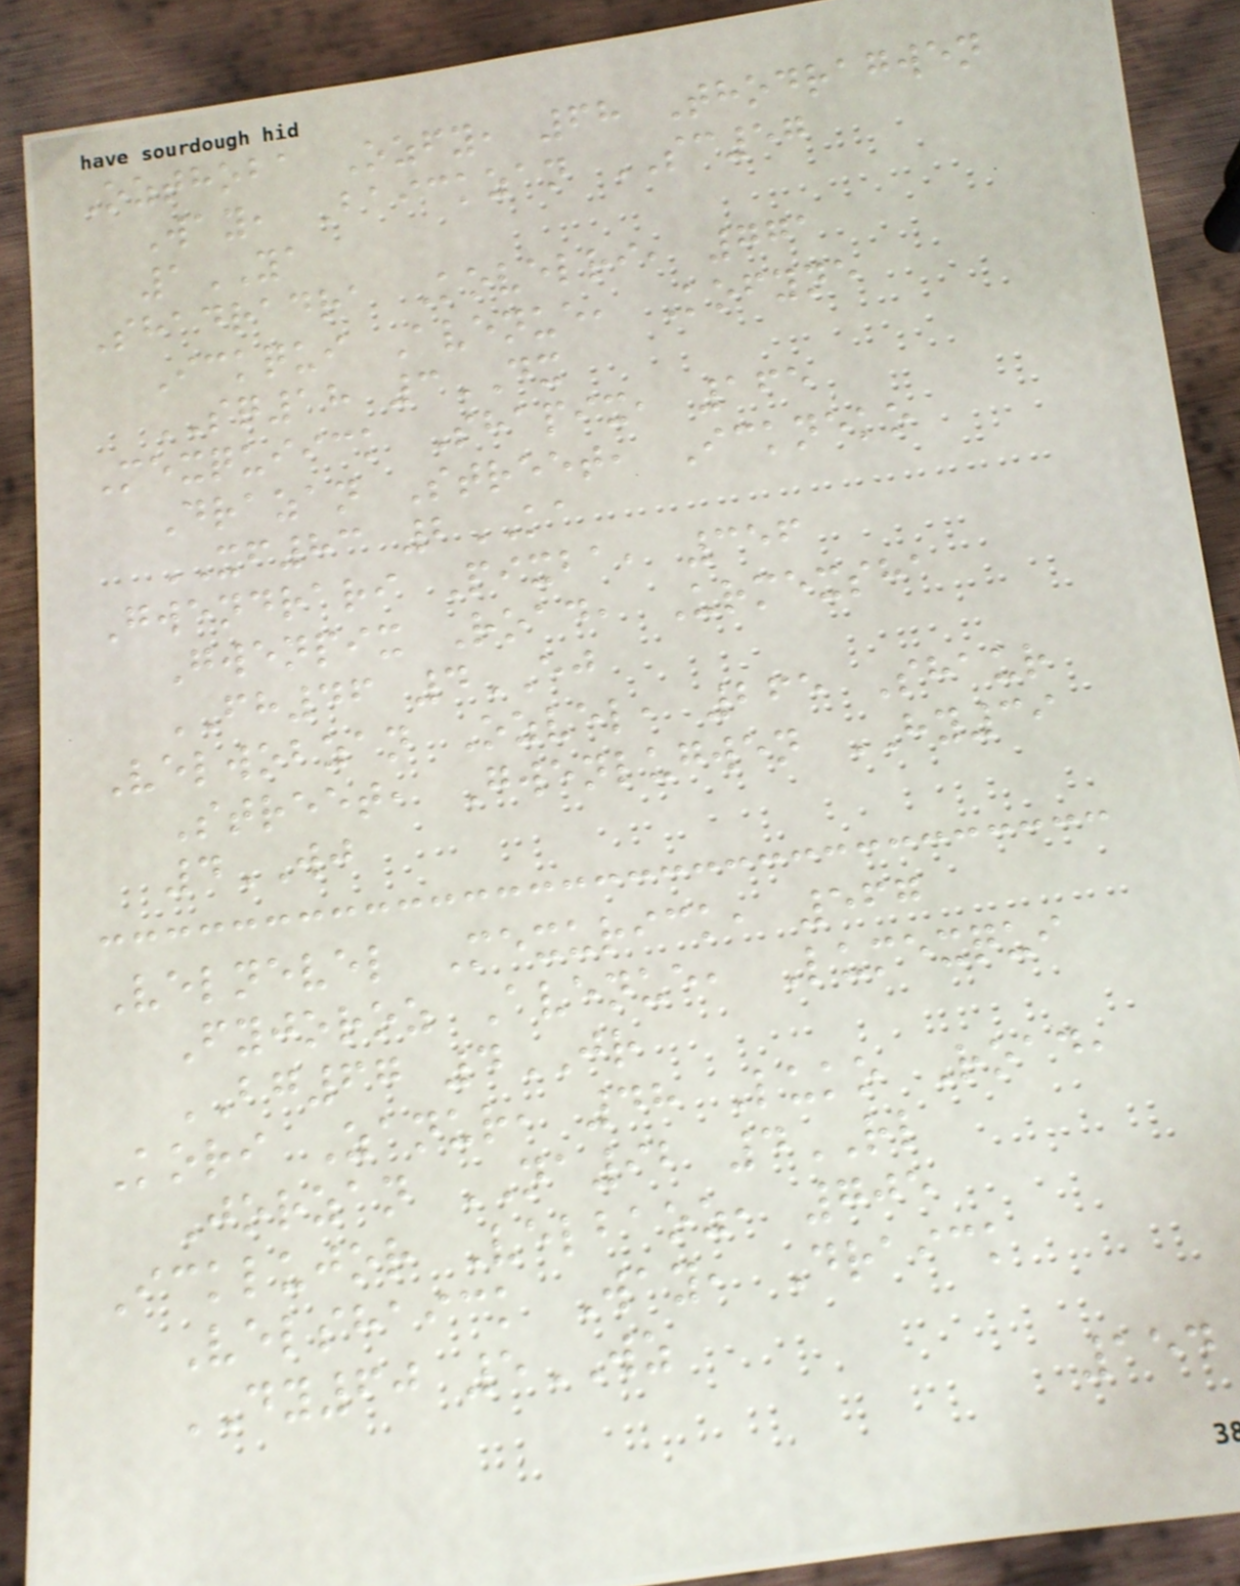Ozthoba Ozfy, 68 Thodragwen
Way, Baickzan SC57
1YA
Shadradra Kovelri, 771
Ickqui Avenue, Kofyne
SQ18 3DX
Mexquiick Shapix, 165
Drazan Street, Ickneko
XF83 2KA
Gwendrari Pixba, 356
Gwenpix Road, Urmexsha
FH46 4EJ
Velwobzan Ozvel, 265 Shaur
Street, Gwenlugwen HY39
4WJ
Velnevel Mexurick, 567
Fyjoroz Avenue, Lumexqui
BG67 4JR
Kori Zanur, 48 Luko Road,
Jorzan NA92 4RL
Icklujor Velbaoz, 705
Velshaick Way, Draick
DY60 5WZ
154
